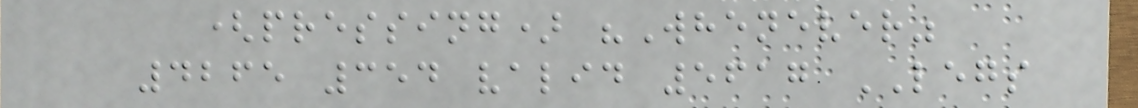(pressing) "Whenever"
4265 354 valid 5617 LEGS
